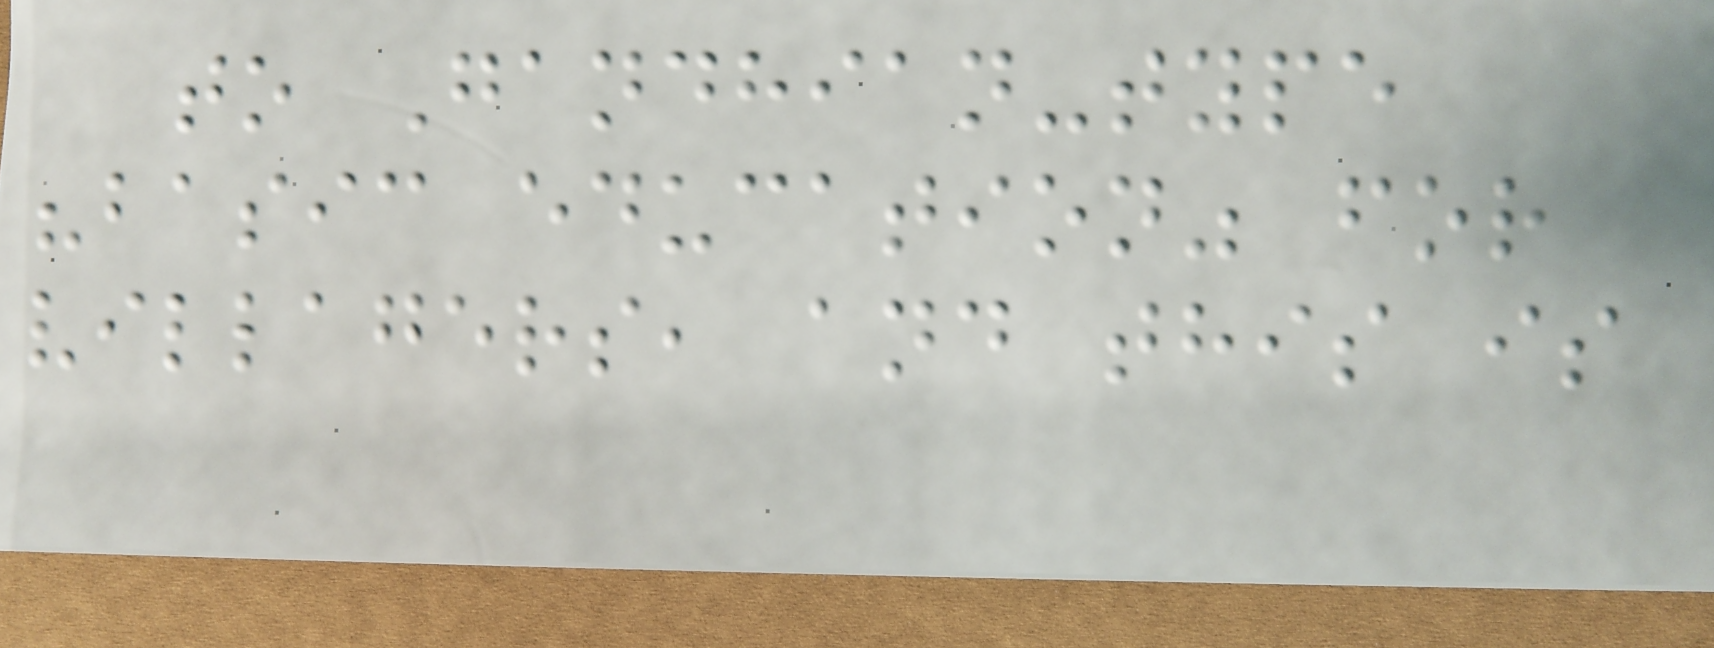to Gandhian-type
"basic education" for
villagers, and this is
